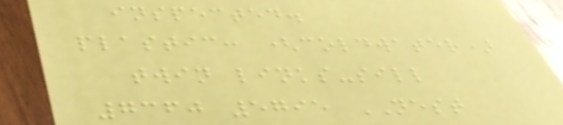inspected.
plastic: (coldwater)
twin links-sill
7360 5795 NEST
